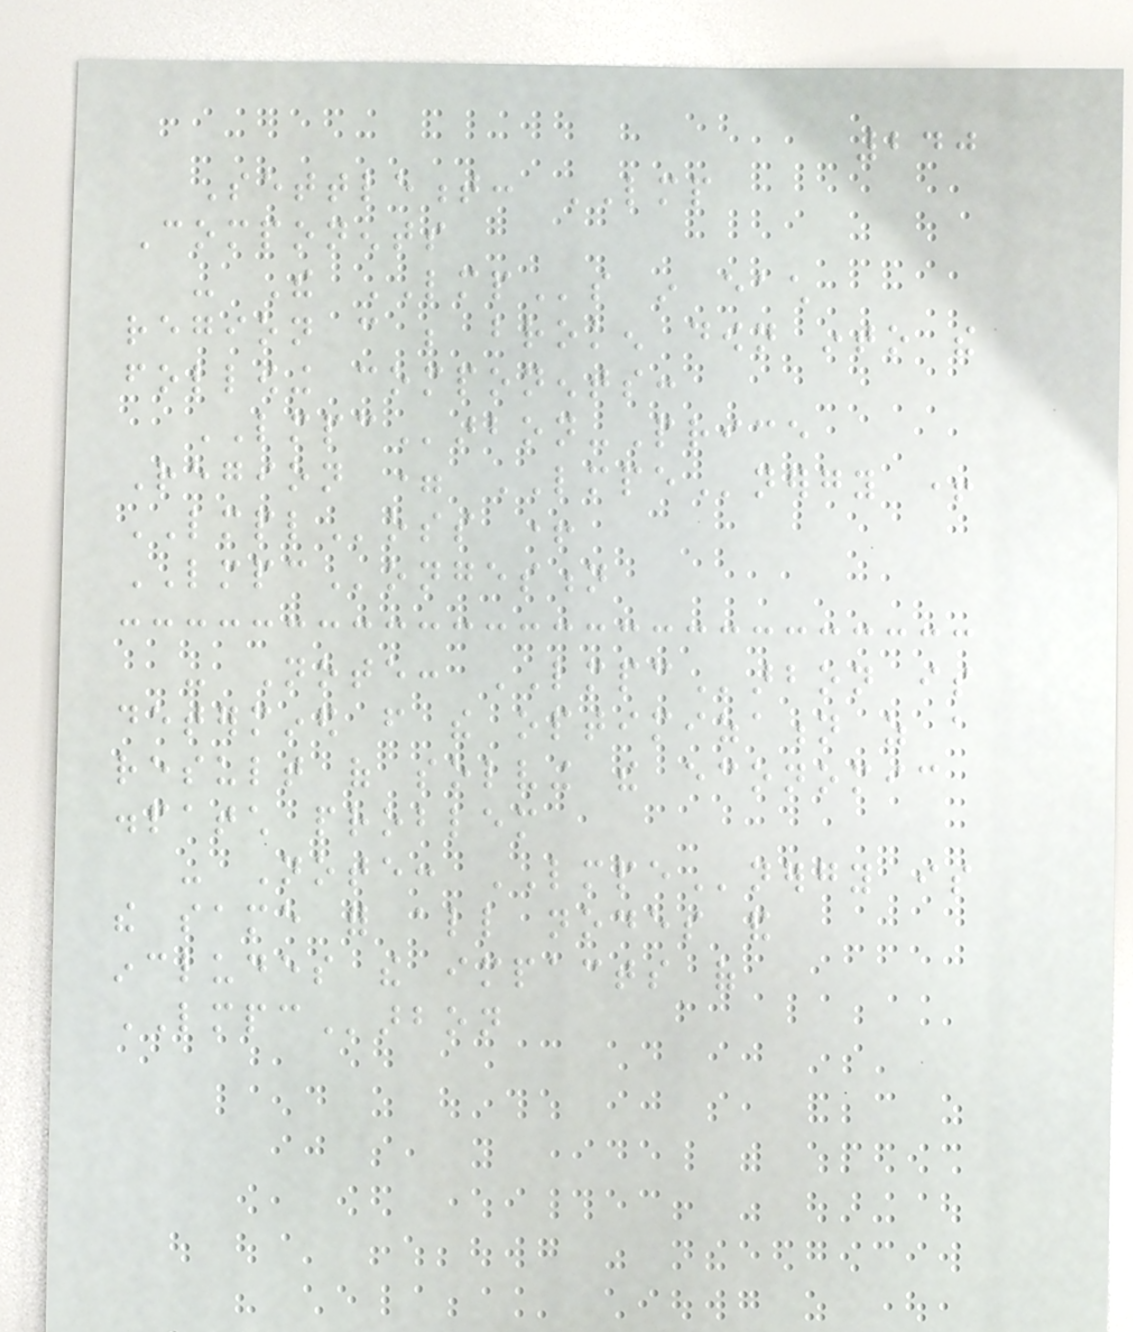240
Settlement: LMP
Components
- The LMPs in each
region can be broken down into the
following components:
LMPCarbon-Price
Region = LMPEnergy +
LMPLoss +
LMPCongestion
- Note: LMPCarbon is
determined from the optimization as a
result of solving the economic
dispatch problem
- Note: LMPEnergy is
the same for all nodes and
includes the impacts of
LMPCarbon
